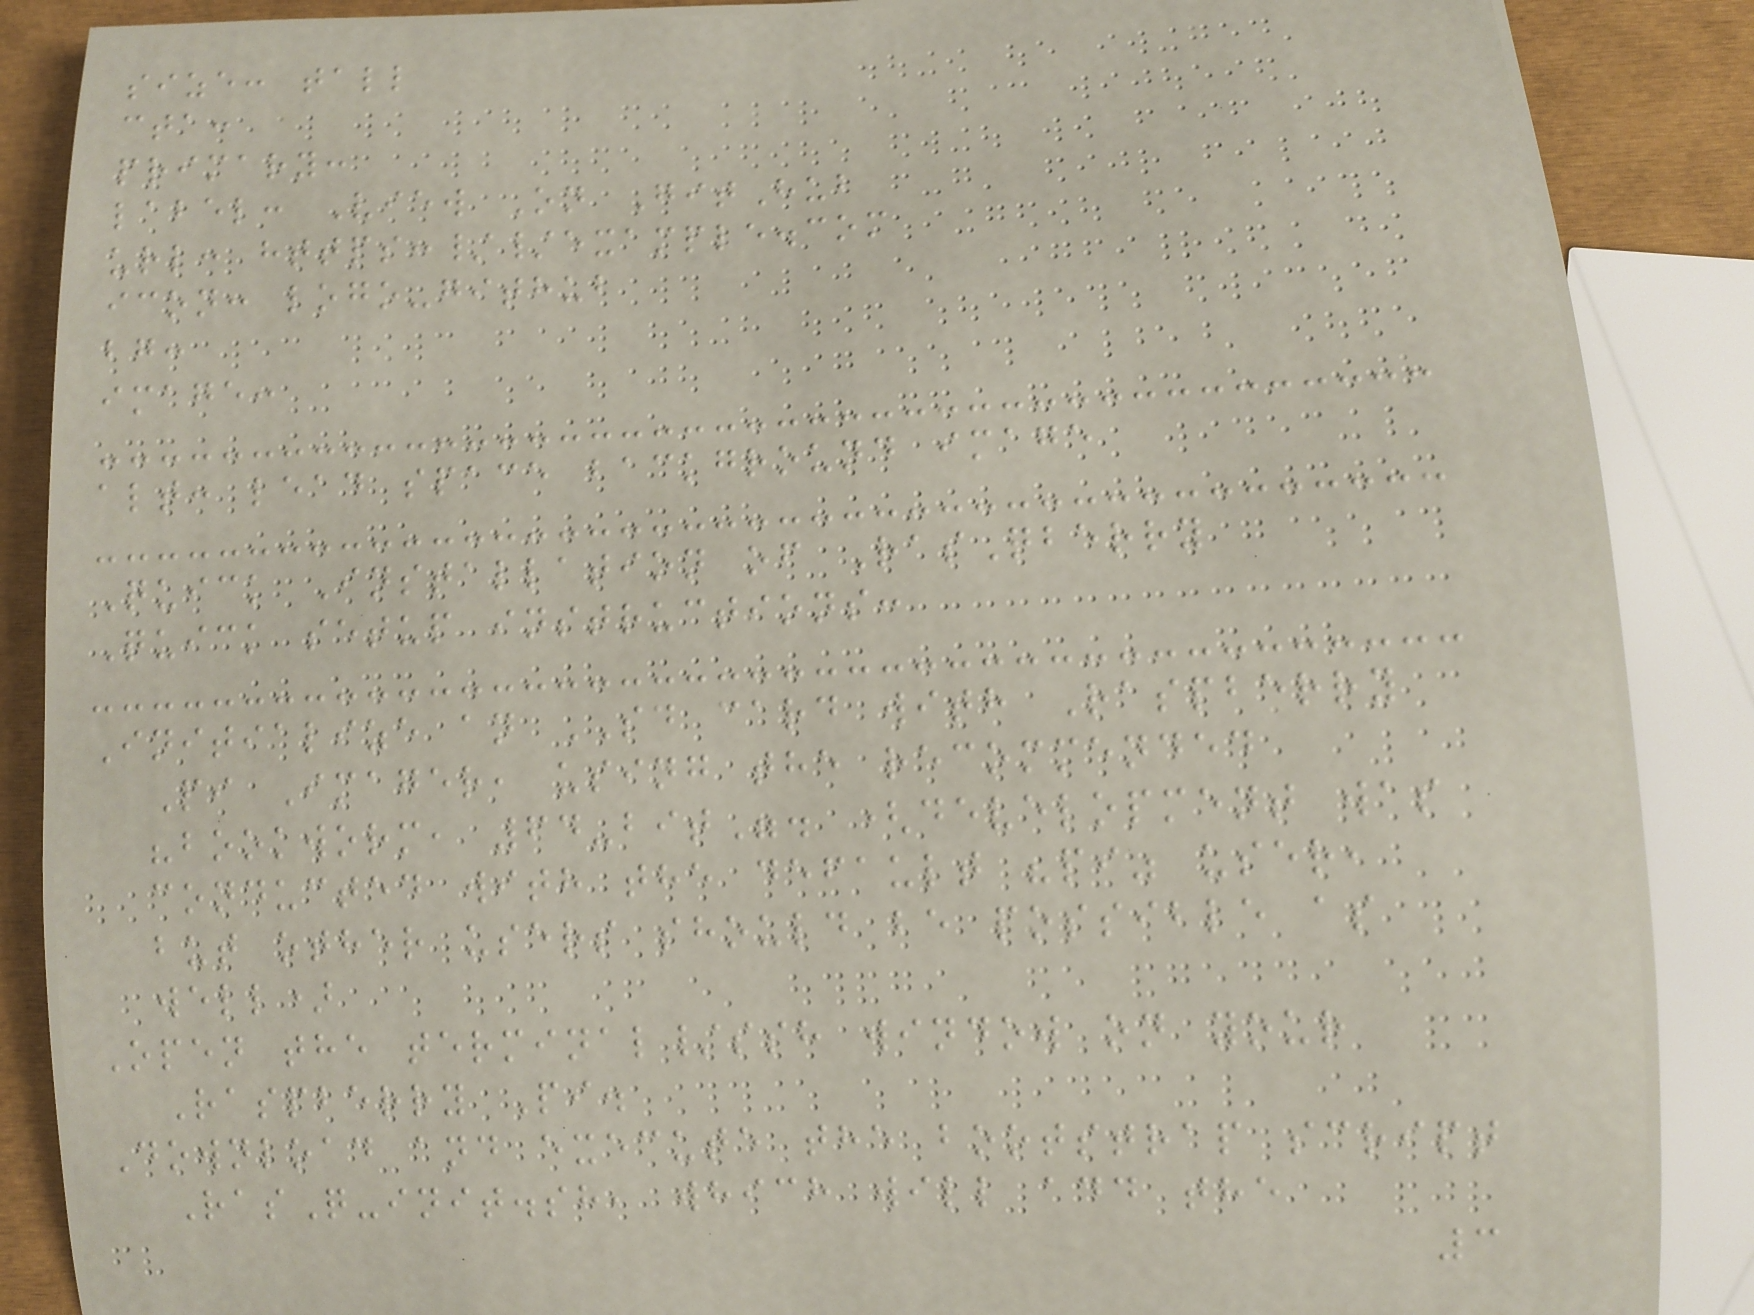size: tall
cta:
primary:
label: View On GitHub
url: https://example.com
icon: logo-github
bg:
image:
alt: lead space background image
Quick Installation of RasQberry
Quick setup instructions:
Initialize an SD card with Raspberry
Pi Imager, using the recommended
"bookworm, 64-bit". (development was
conducted with the default "pi" user,
but other users should be possible as
well)
Open the terminal/ssh window on your
Raspberry Pi.
Download and execute the bootstrap script
RasQ-init.sh, which will add the
3
